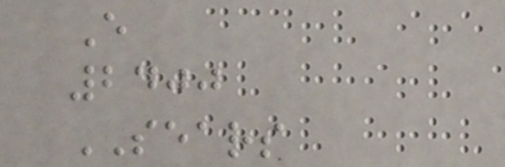E
2400
SEARS
